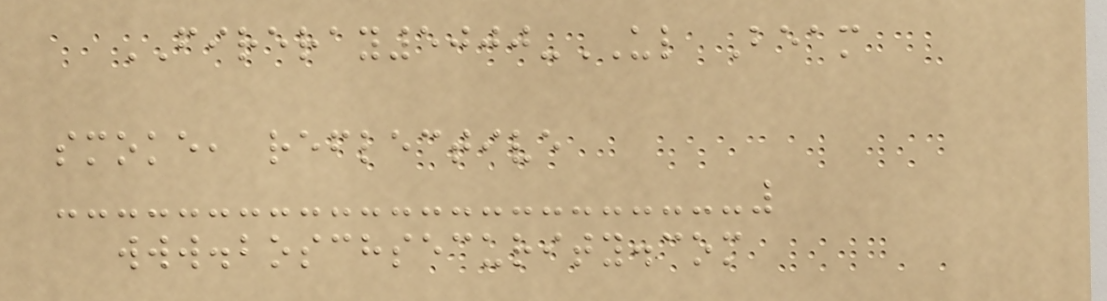FIRERAY5000-UL Beam
smoke, reflective
www.boschsecurity.com
